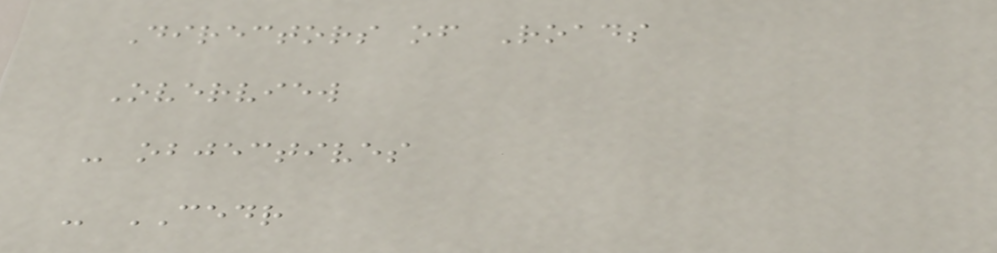Directors of Roads
Overview
- objectives
- CEDR
